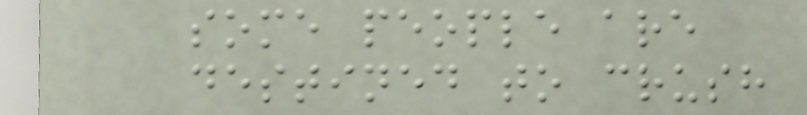some people are
destined to crush
